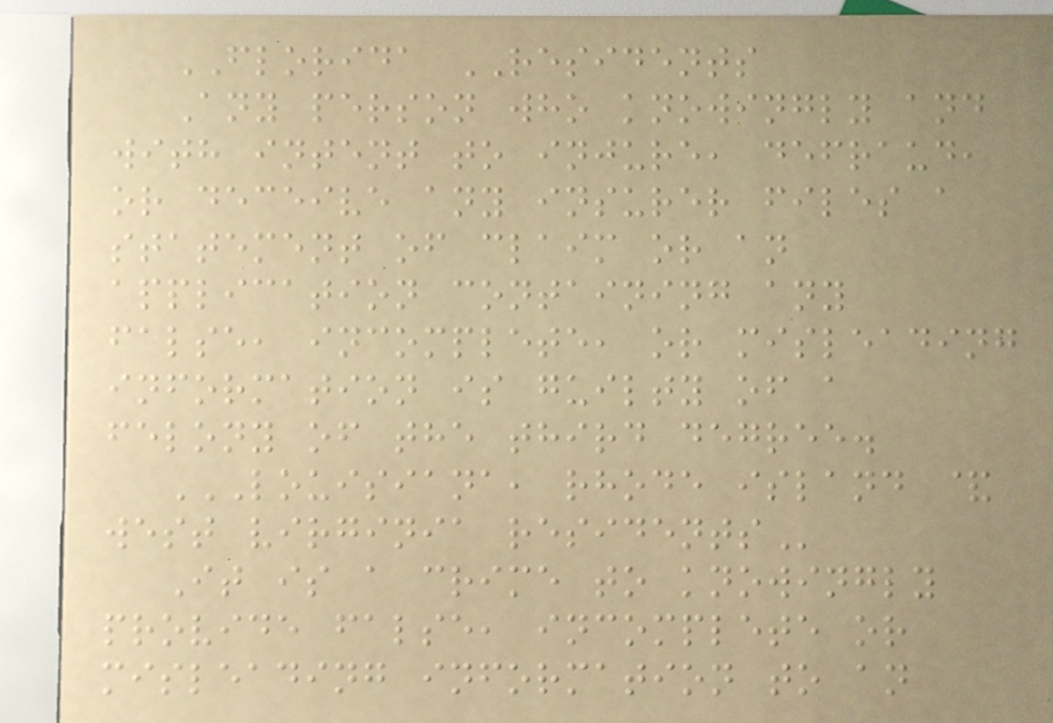FLORIDA RESIDENTS
Any person who knowingly and
with intent to injure, defraud,
or deceive any insurer files a
statement of claim or an
application containing any
false, incomplete, or misleading
information is guilty of a
felony of the third degree.
LOUISIANA, RHODE ISLAND &
WEST VIRGINIA RESIDENTS
It is a crime to knowingly
provide false, incomplete or
misleading information to an
